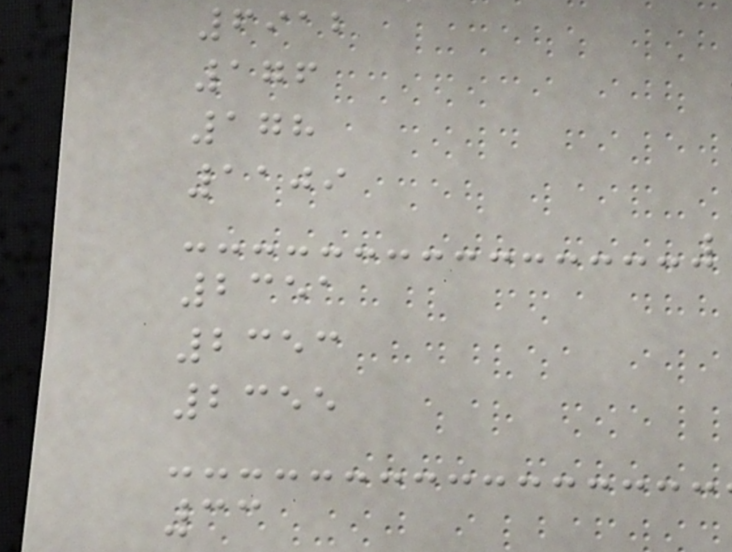6912
176
178
1109
2351
2353
2355
33
